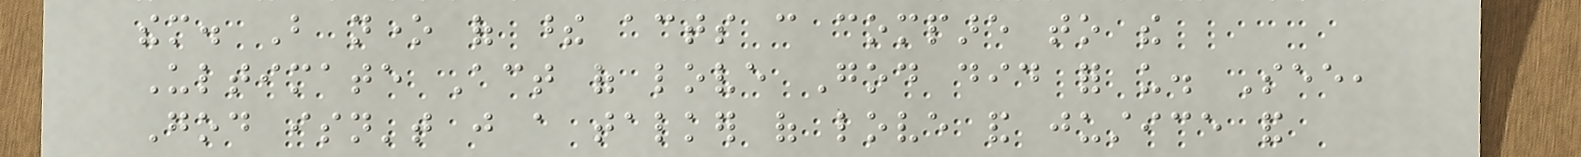them. But none of these acts can compare to the
Ultimate Act of love God did for us. See,
God isn't just a talker of love and justice and
